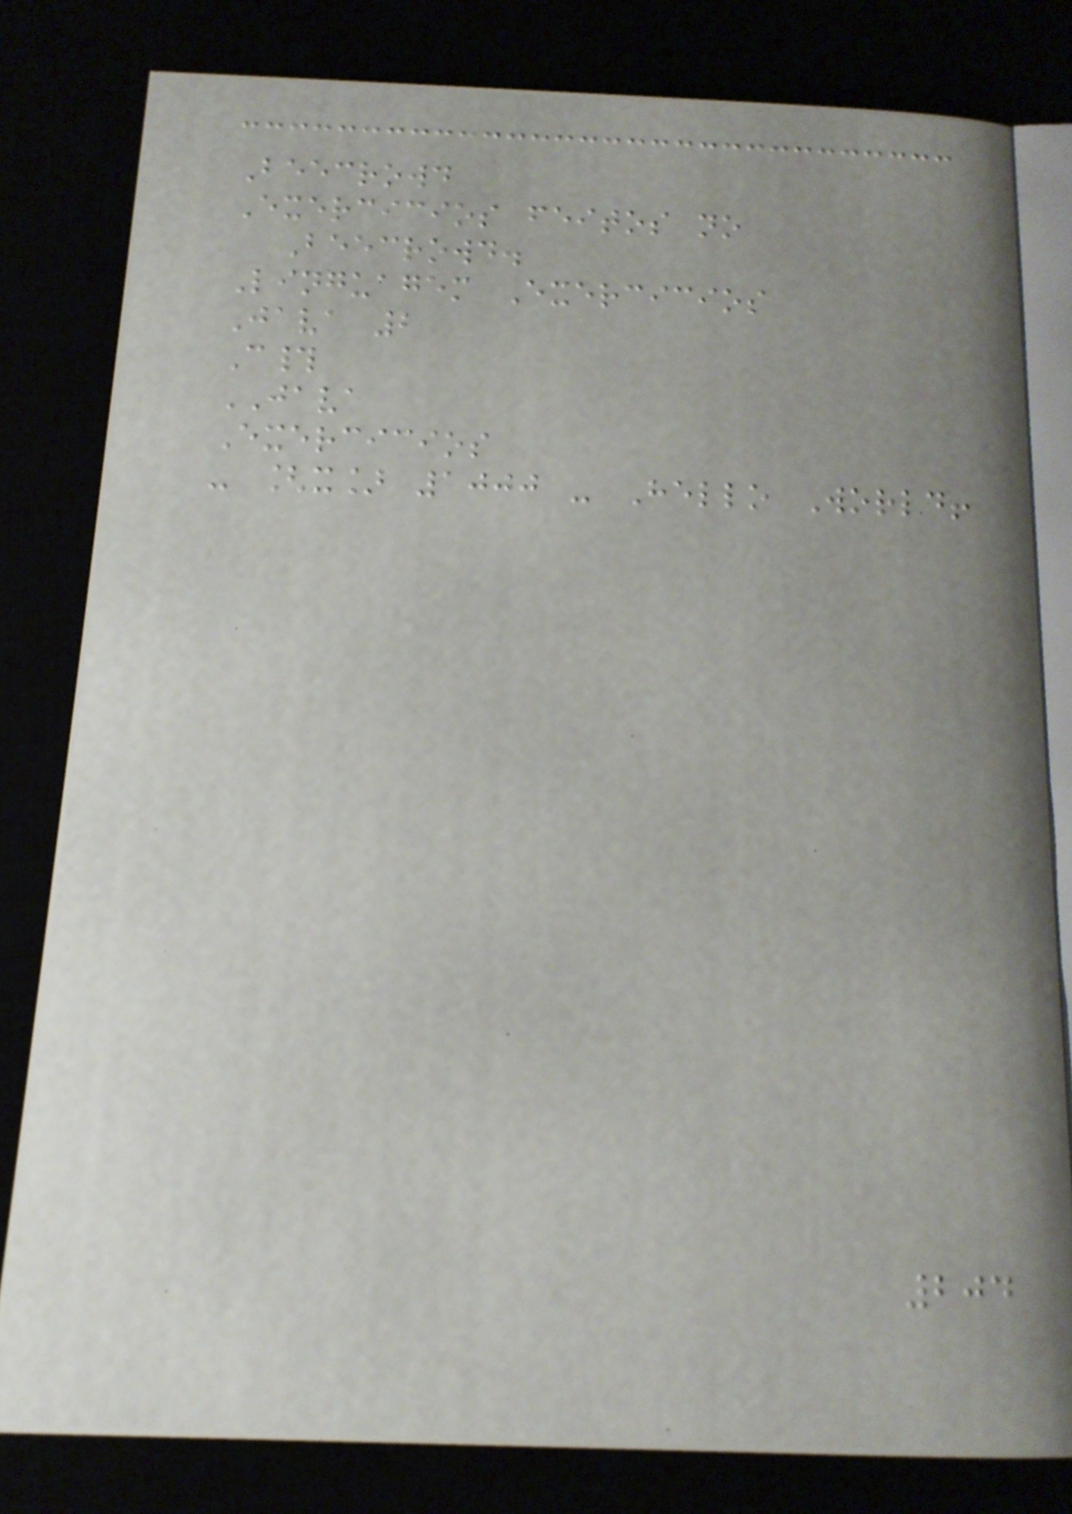Beecrowd
Exercicios feitos no
Beecrowd.
Linguagem Exercicios
Java 2
C#
JAVA
Exercicios
- [x] 1000 - Hello World!
204
